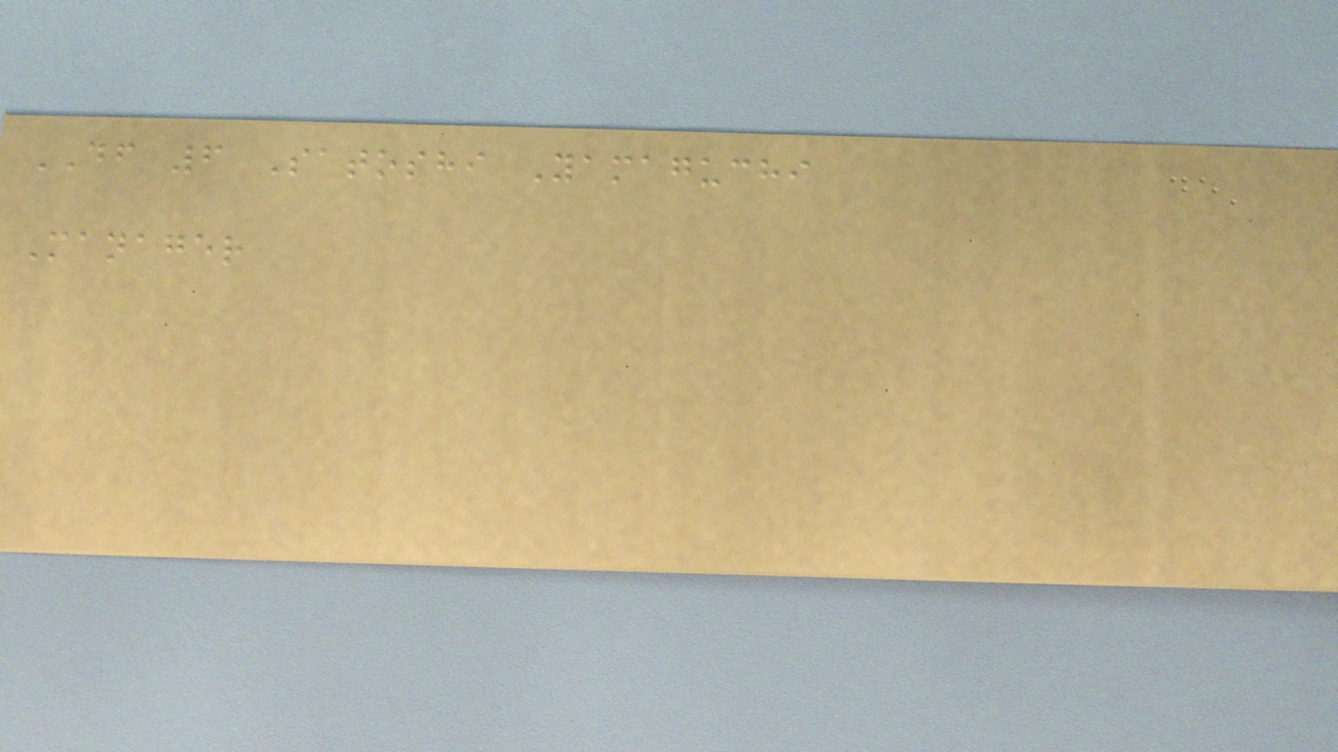DF 6 Satoshi Yamaguchi
Manager
